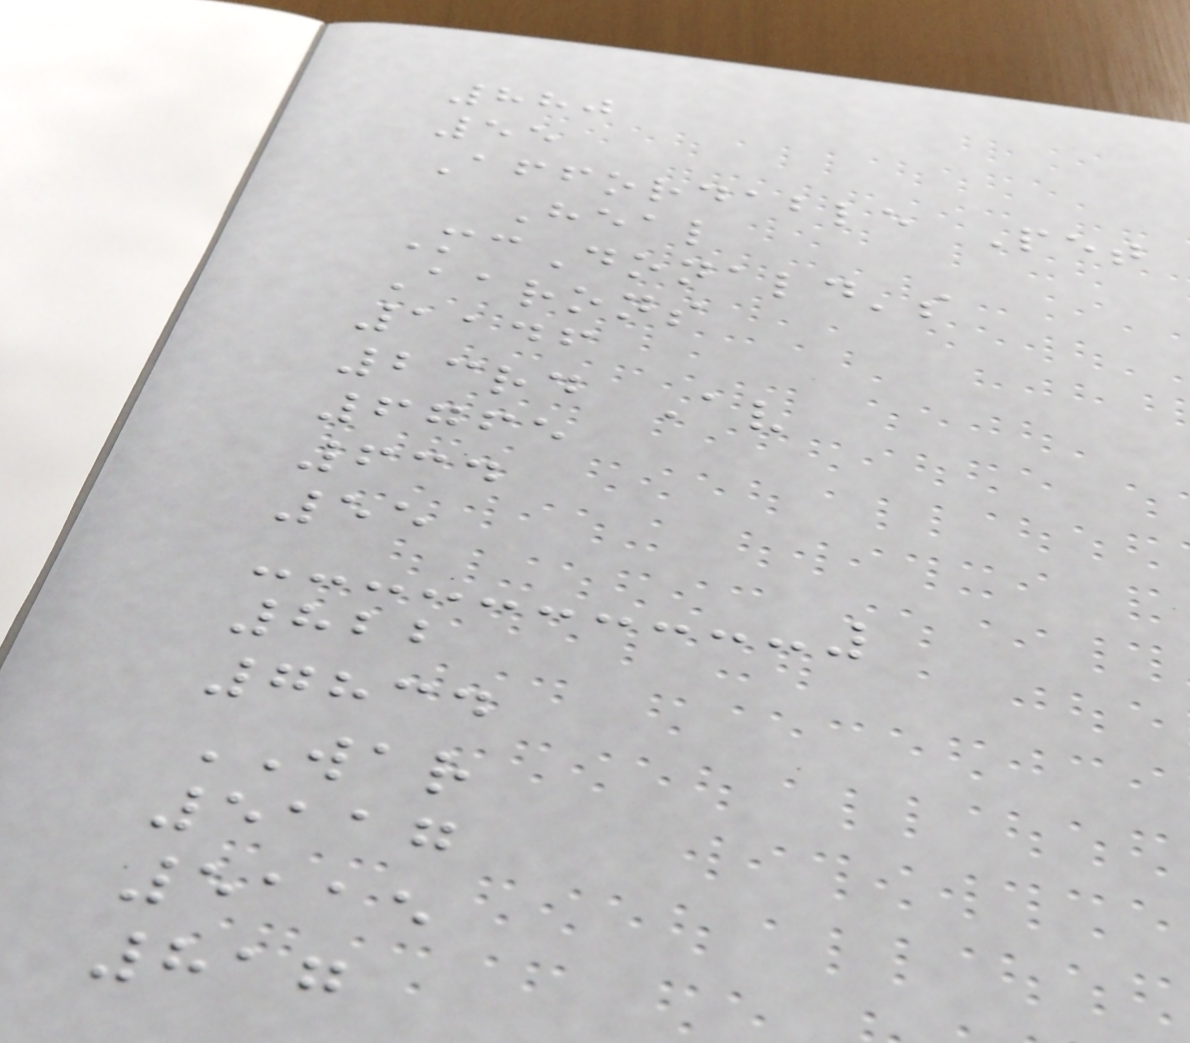880
55
Affordable Pet
Heal
McDonald's
Aarons
1146
23rd Av
6765
634
55
822
7834
WAR
5117
5115
817
